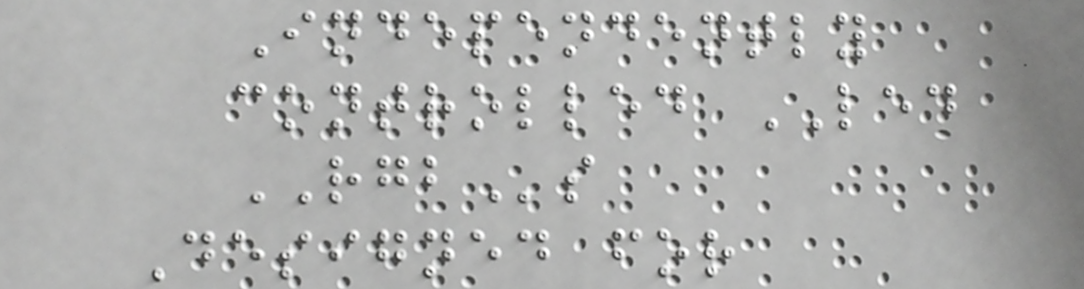Independently
controlled LED
RGBs
Designed for
